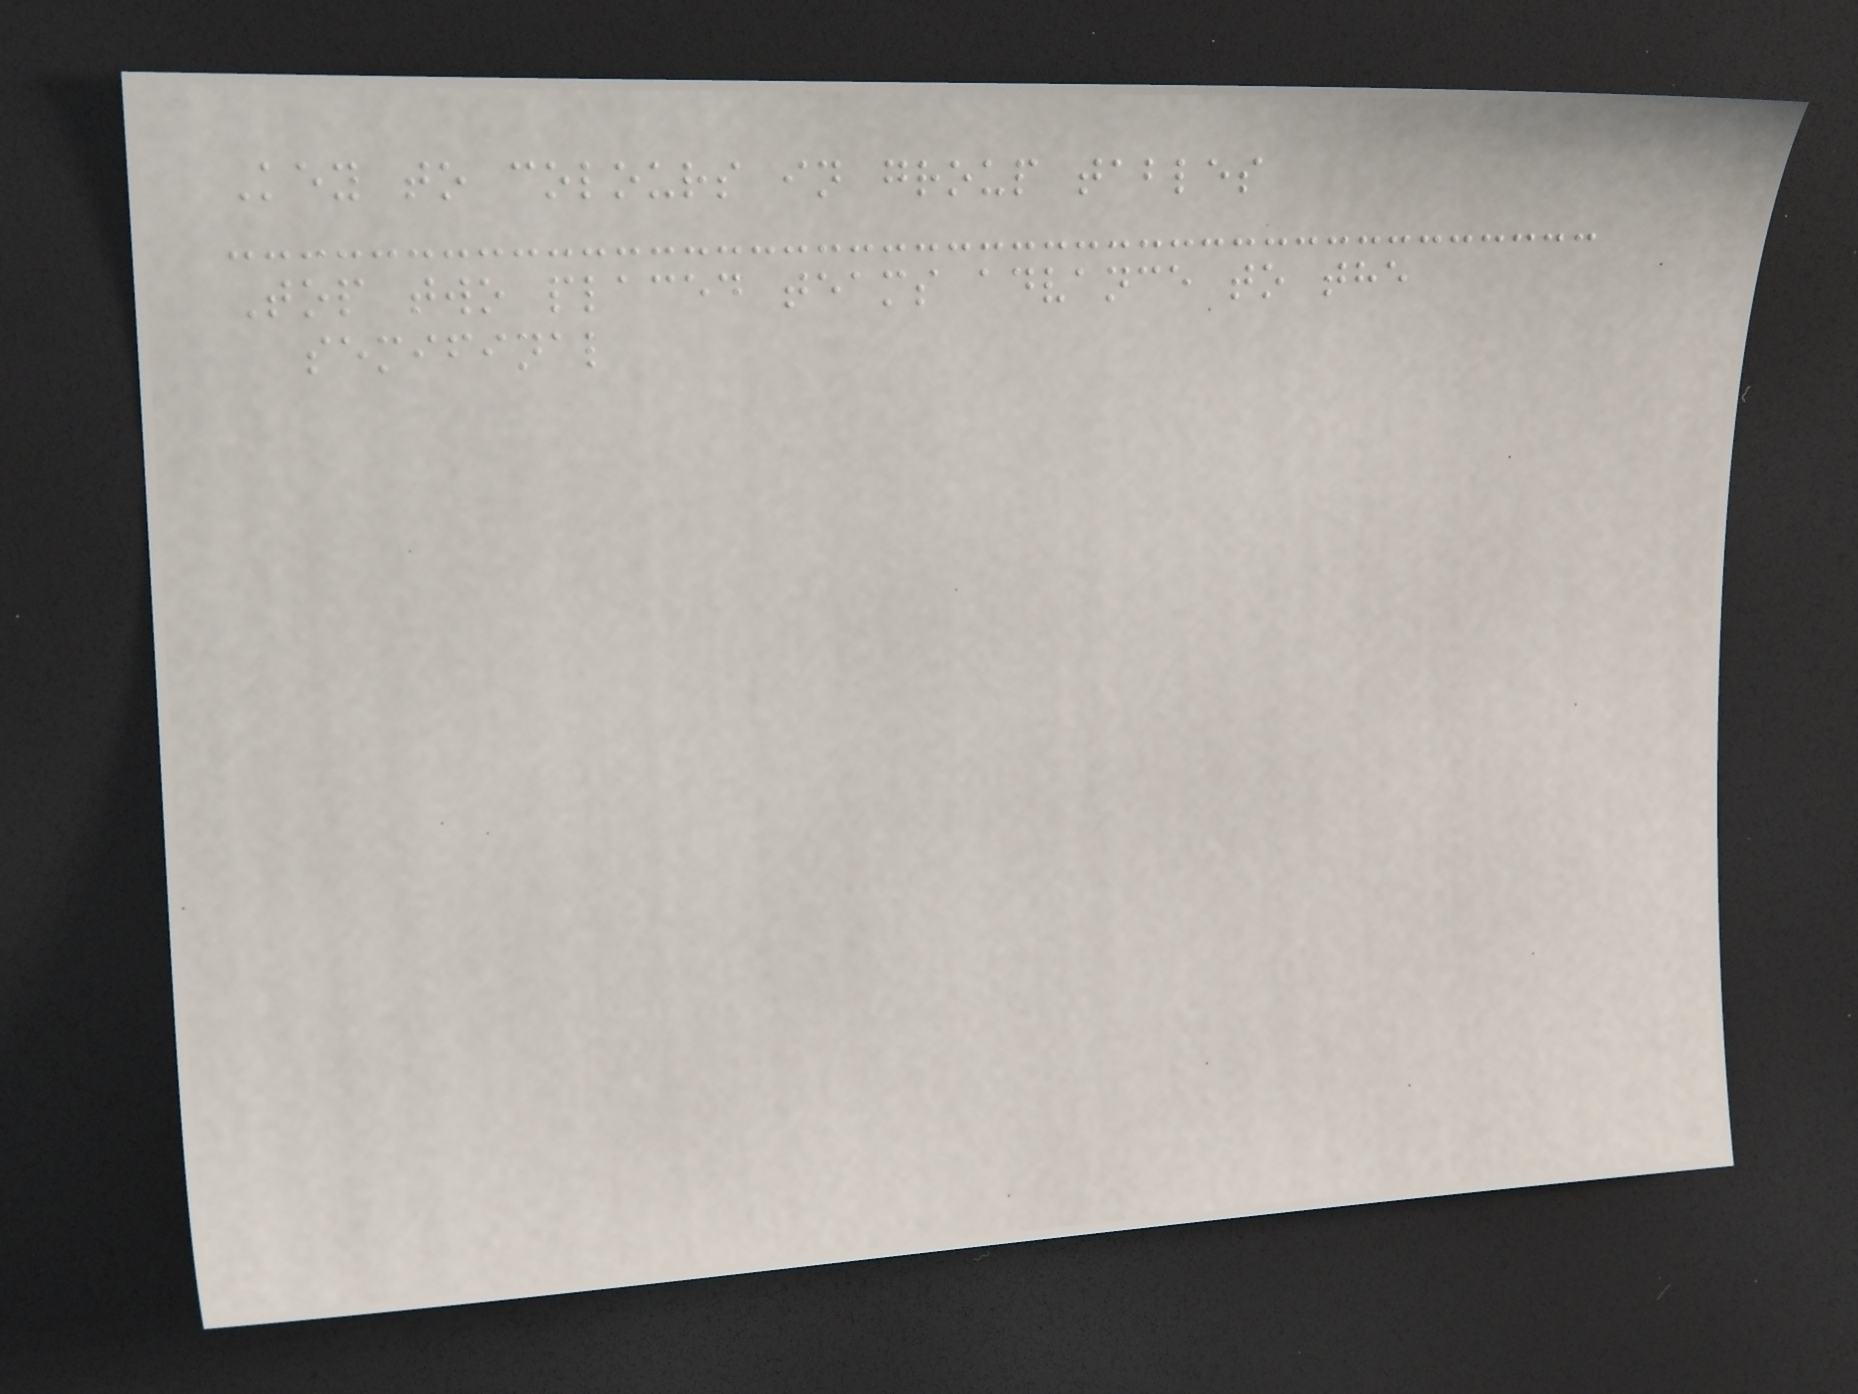Key to colours in group tables
Top two placed teams advance to the
semifinal
